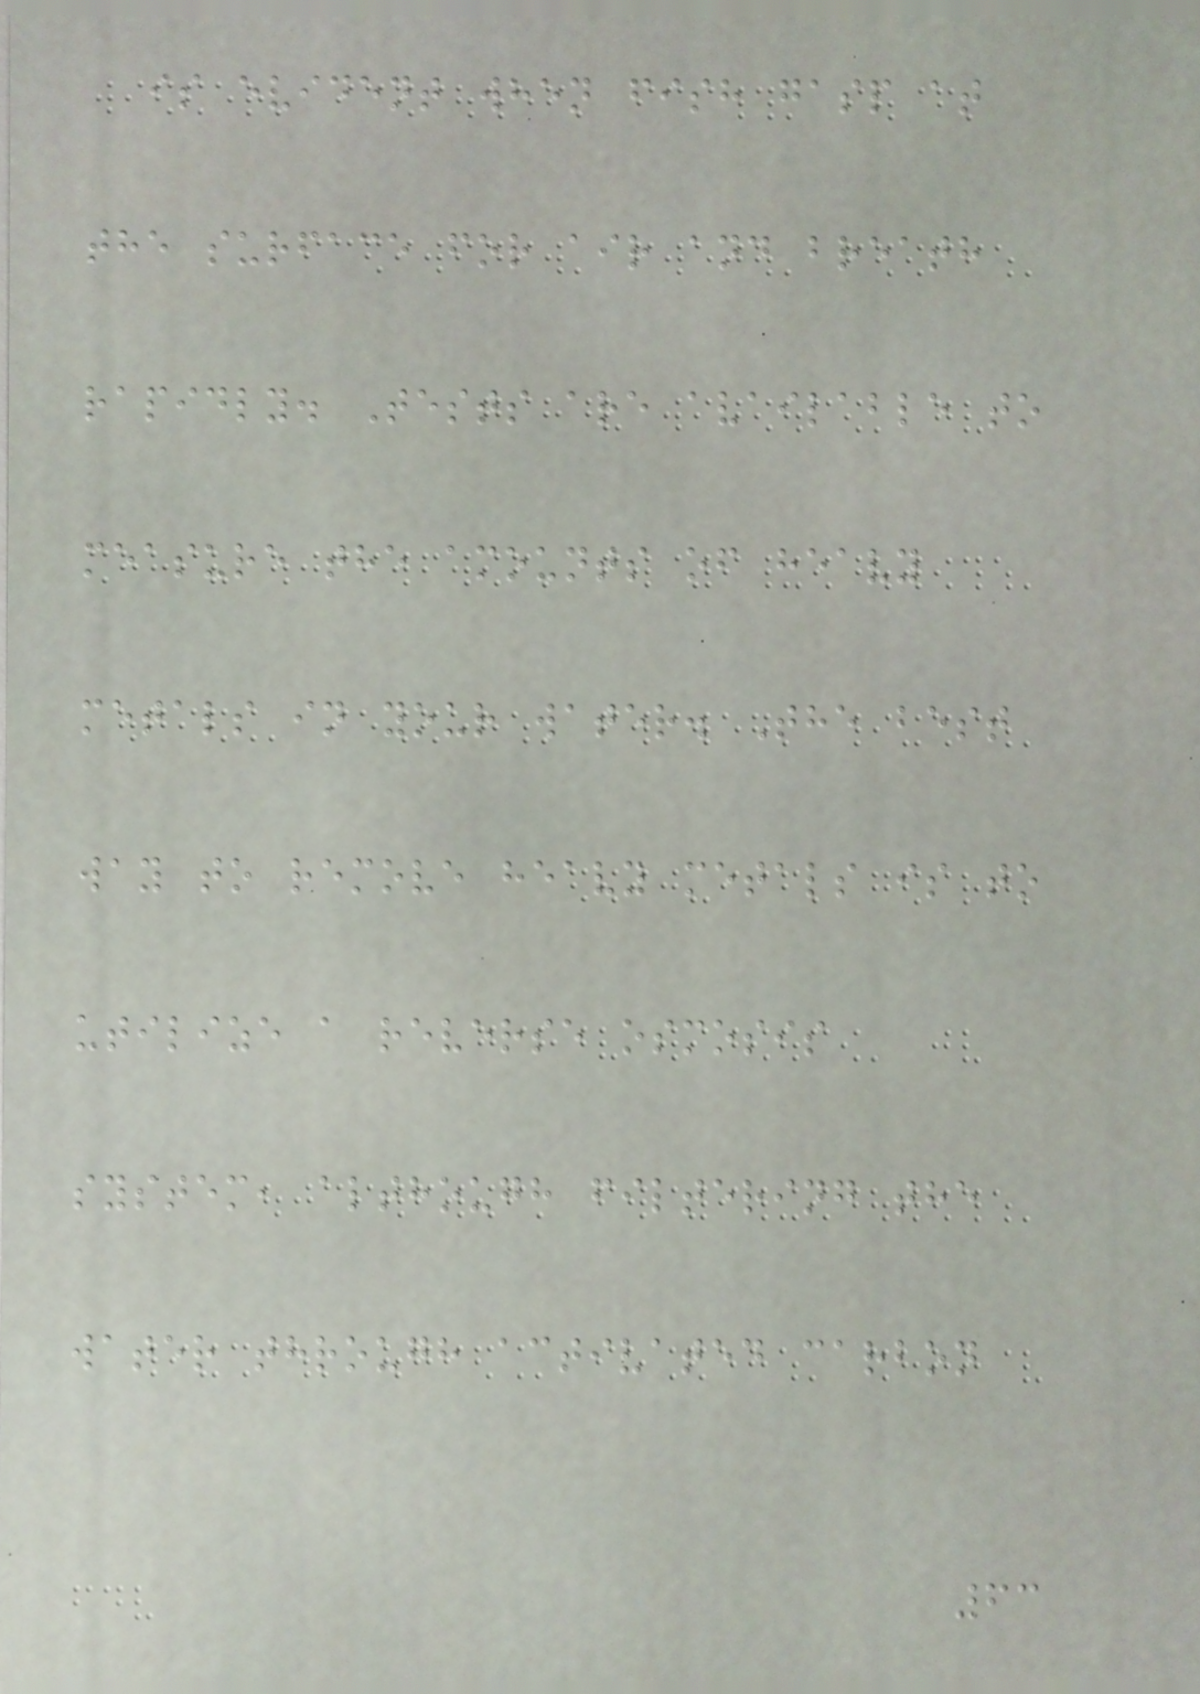is evident when fish gasp at
the surface for air and breath
rapidly. Tests are available to
measure the amounts of heavy
metals in your water. The best
way to remove heavy metals is to
utilize a reverse osmosis
system, although filtering the
water through activated carbon
63
